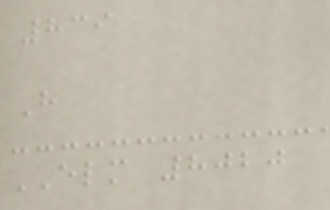839
H
ELM 8020
